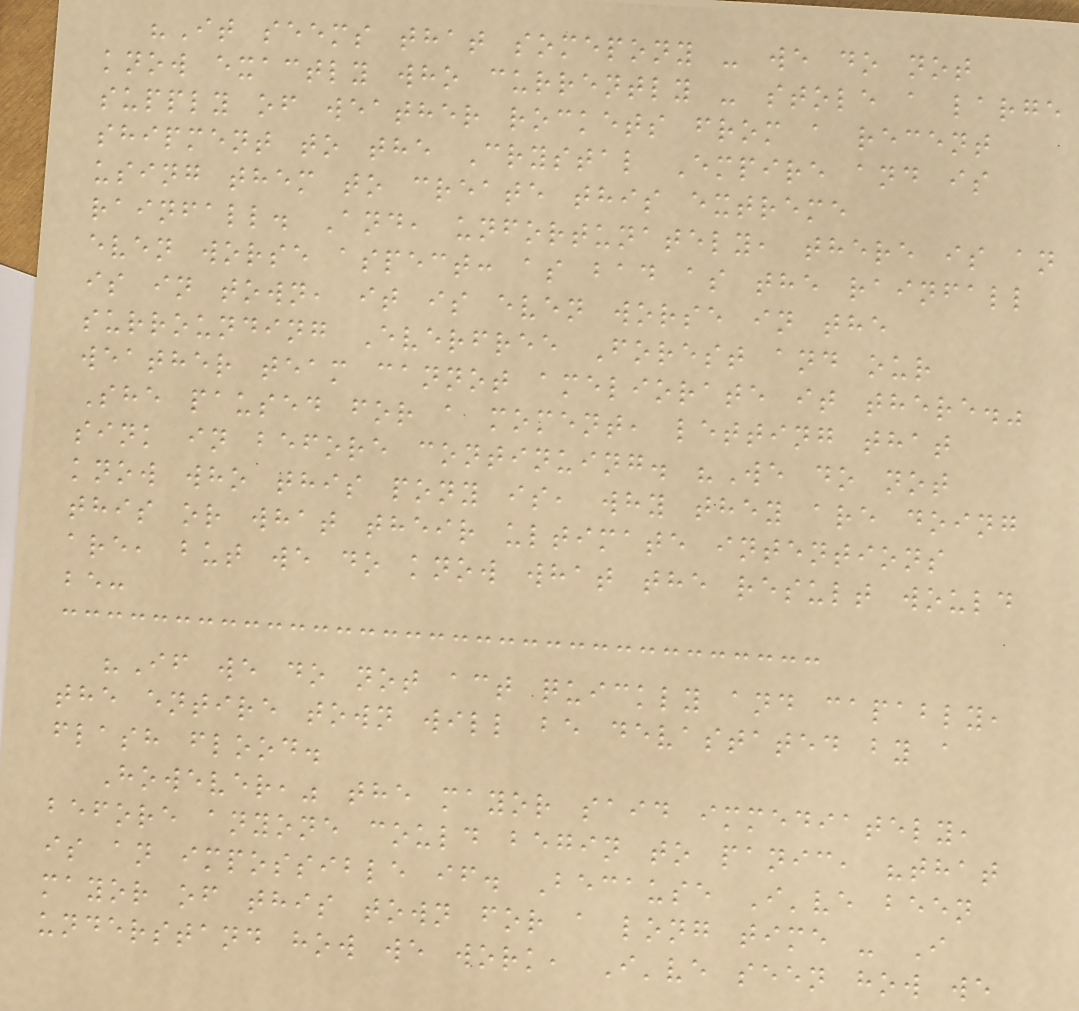"It seems that somepony - we do not
know exactly who currently - stole a large
supply of weather rockets from a recent
shipment to the Crystal Empire and is
using them to create this extreme
rainfall. And, unfortunately, there is an
even worse aspect: as bad as the rainfall
is in town, it is even worse in the
surrounding Everfree Forest and our
weather team cannot ameliorate it there."
She paused for a moment, letting that
sink in before continuing. "We do not
know who this pony is, why they are doing
this or what their ultimate intentions
are, but we do know what the result would
be:
"If we do not act quickly and capably,
the entire town will be devastated by a
flash flood.
However," the mayor said immediately,
before anyone could begin to panic, "that
is an impossible if. Because I've been
mayor of this town for a long time - I
understand how we work, I've seen how we
